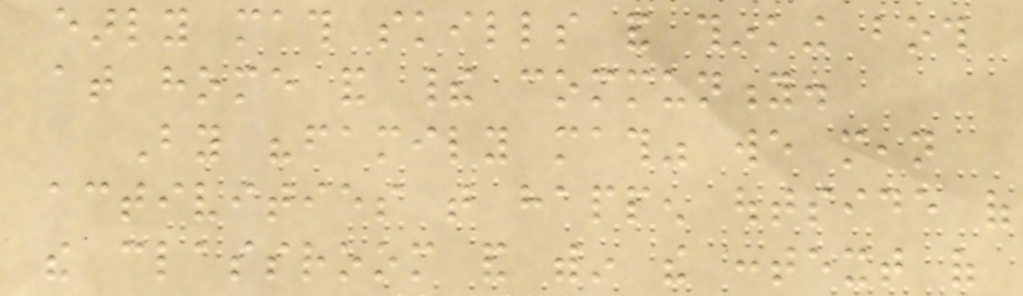early math skills and thinking both
at home and their community.
By "family math" we mean
activities that happen outside of
the classroom and within the context of
